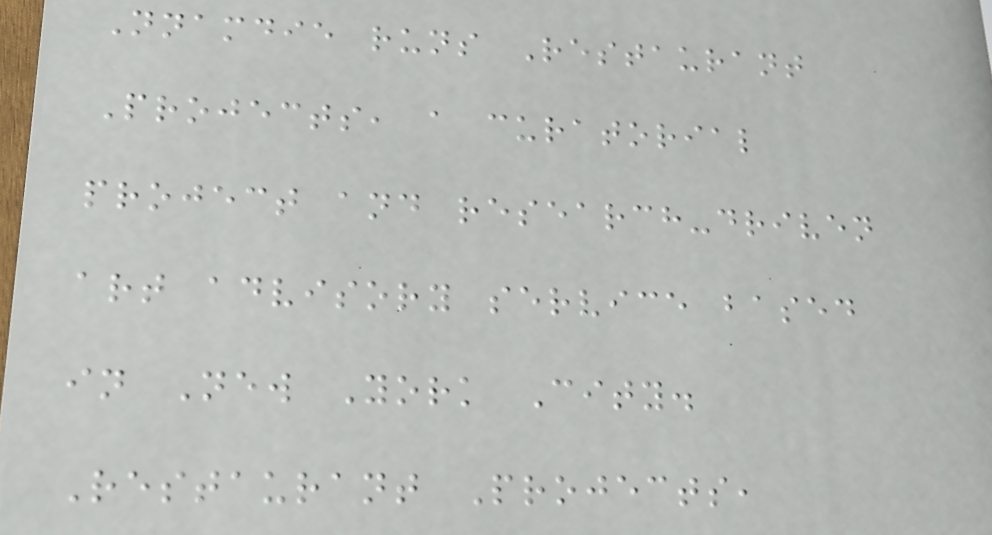Nnamdie runs Restaurant
Projects, a curatorial
project and research-driven
art advisory service based
in New York City.
Restaurant Projects,
